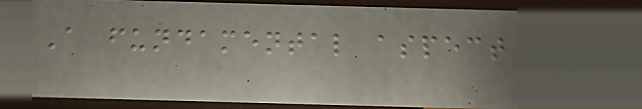A fundamental aspect
